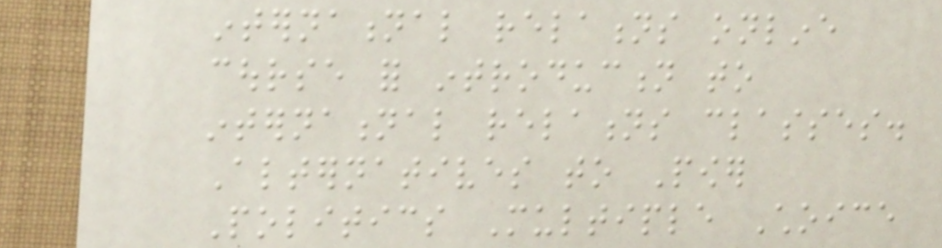international relations online
course for introduction to
international relations classes.
Alternatives to Power
Politics Multiple Choice
